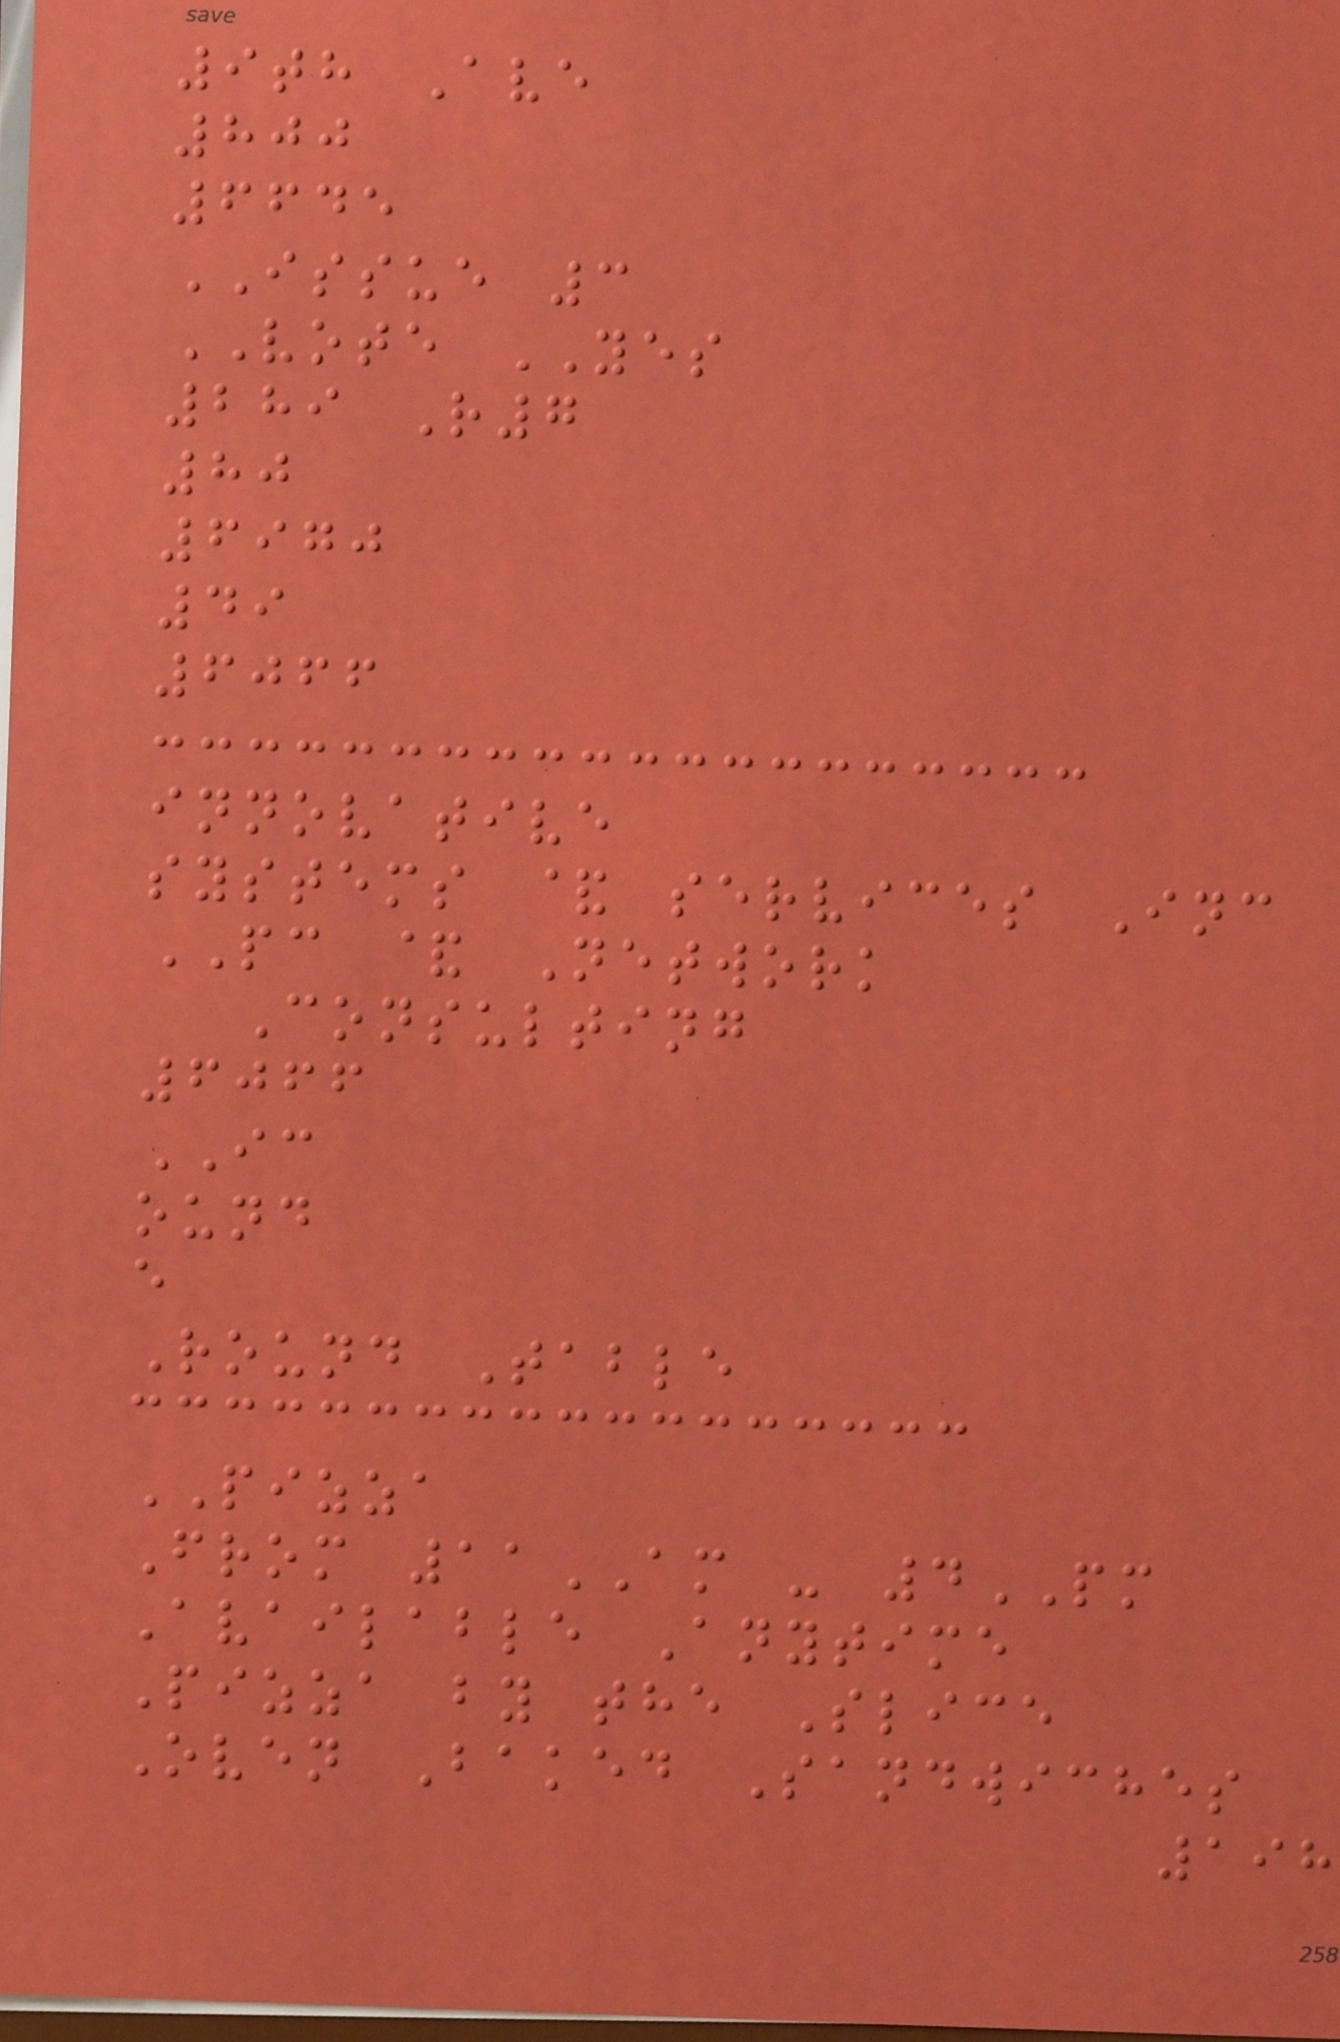9th Ave
800
6645
ISSUE 3
VOTE YES
289 R7
80
6970
49
6066
innovative
systems & services Inc
PC & Network
Consulting
6066
IC
ound
e
Round Table
PIZZA
From 11AM - 4PM
Available Anytime
Pizza by the Slice
Oven Baked Sandwiches
198
